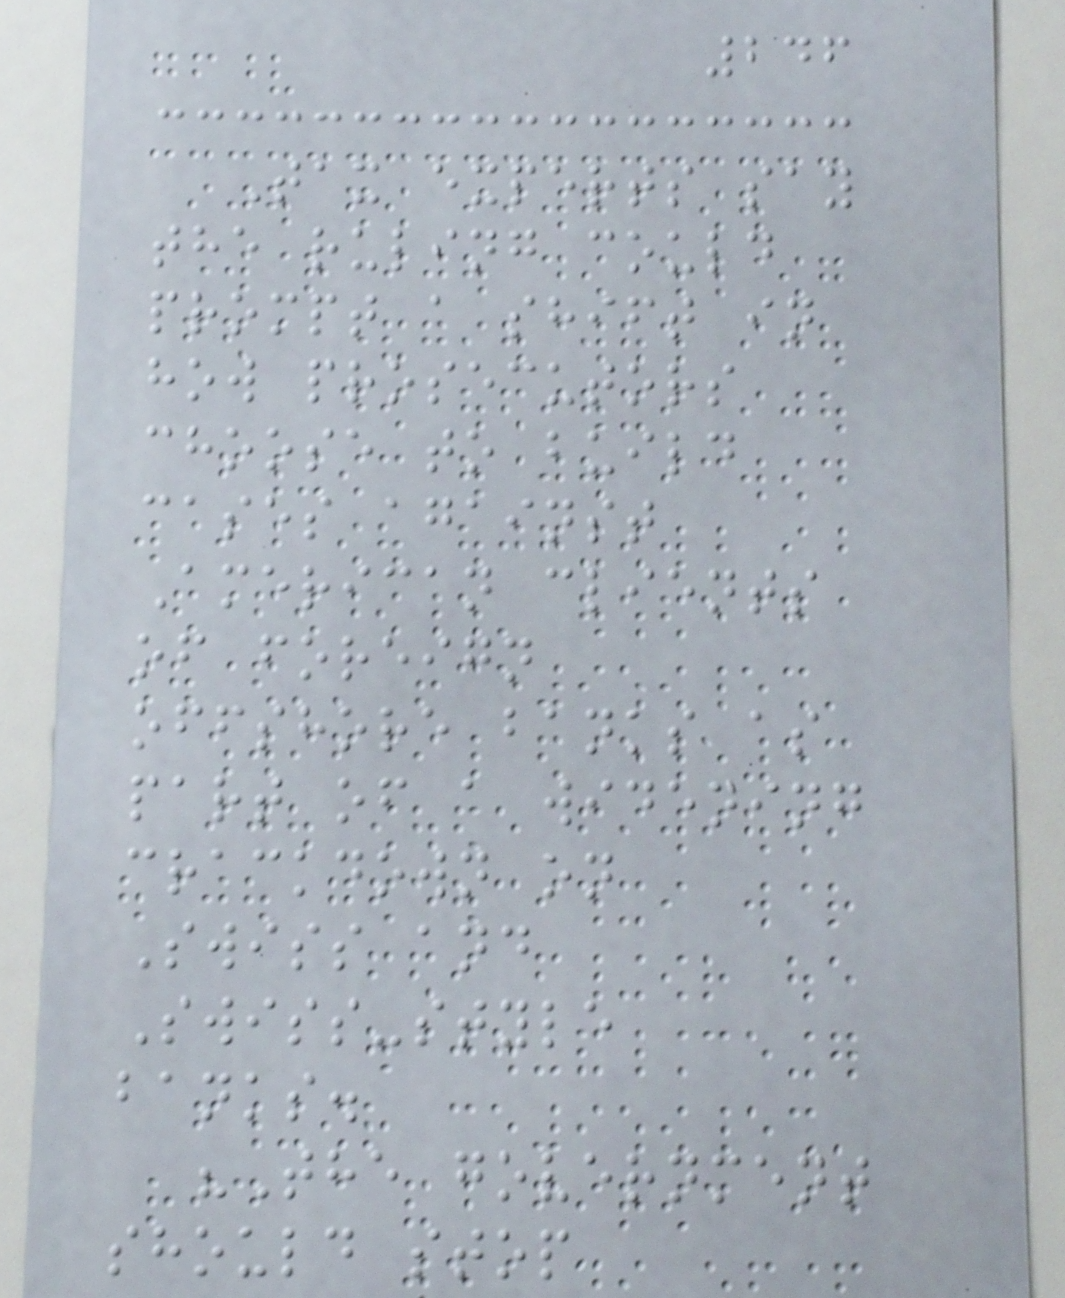246
Tax experts say
the ruling could
prompt a shift in
how prosecutors
choose to build
cases against
American clients
of foreign
offshore banks as
part of a widening
crackdown on
Swiss and
Swiss-style
banks.
"The government
should stop
